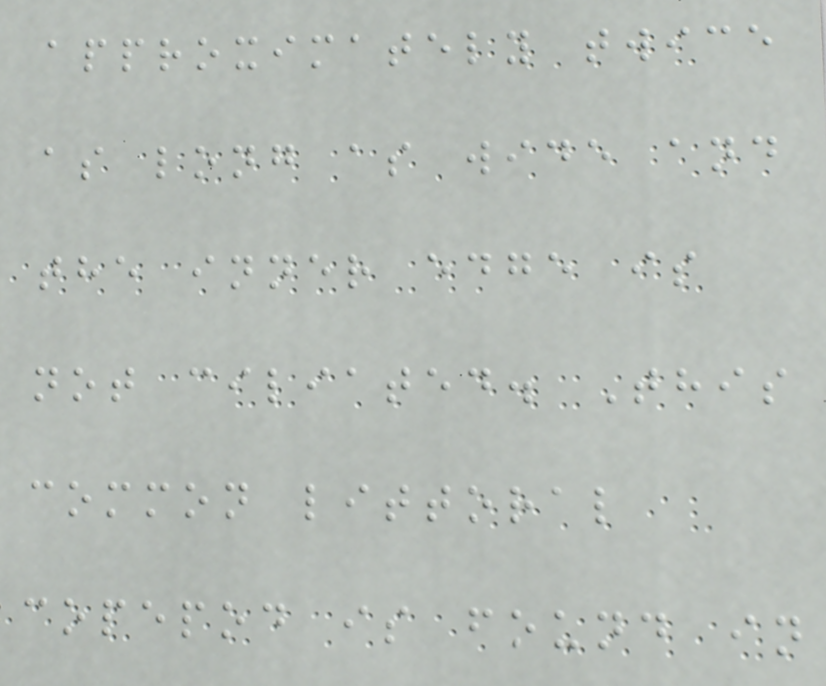approximately twice
as long as wide and
the inner edge is
not ciliated. This
common littoral
copepod is found in
